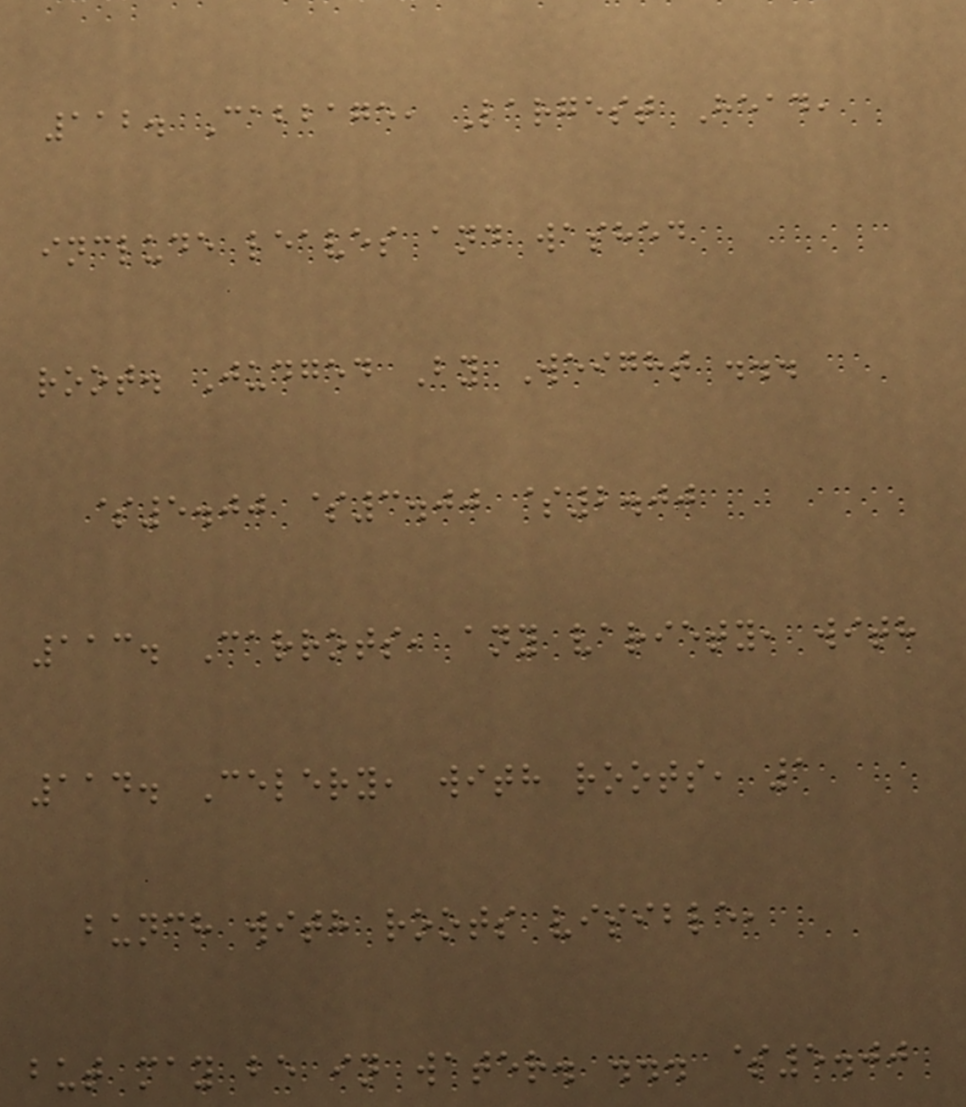112. Cabbage, Largest Head,
include leaves and washed
root. Judged By Weight ...
$5.00 $3.00 $2.00
113. Carrots, any variety, with
114. Celery, with roots, 1
bunch with roots visible,
but may be in water. ... $5.00
